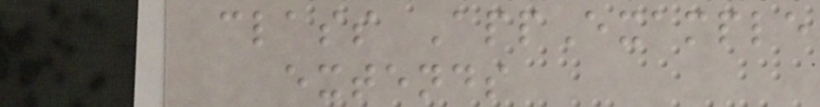class AppExample
extends
